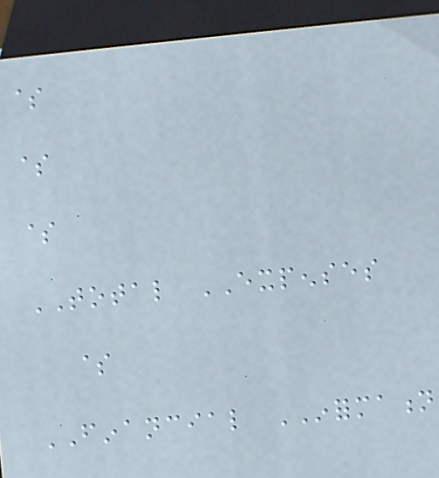$
$
$
TOTAL EXPENSES
$
FINANCIAL INFORMATION
